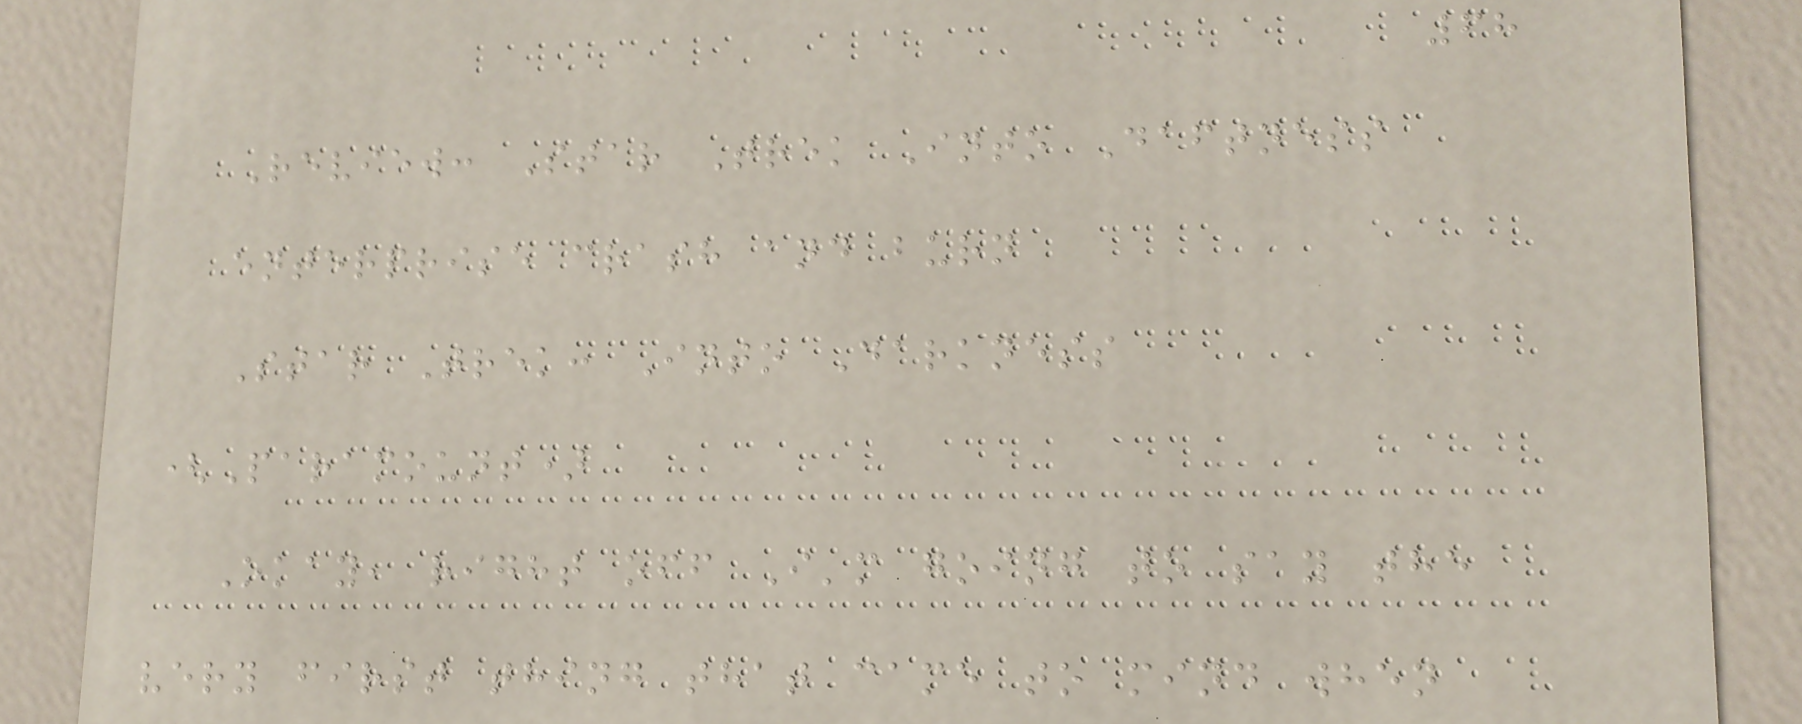68
Review: Star Trek Into Daftness
enterprise crash and burn
Star Trek: Into Darkness
(Paramount)
Okay, right off I'm going to say the
very first thing that came to mind when
